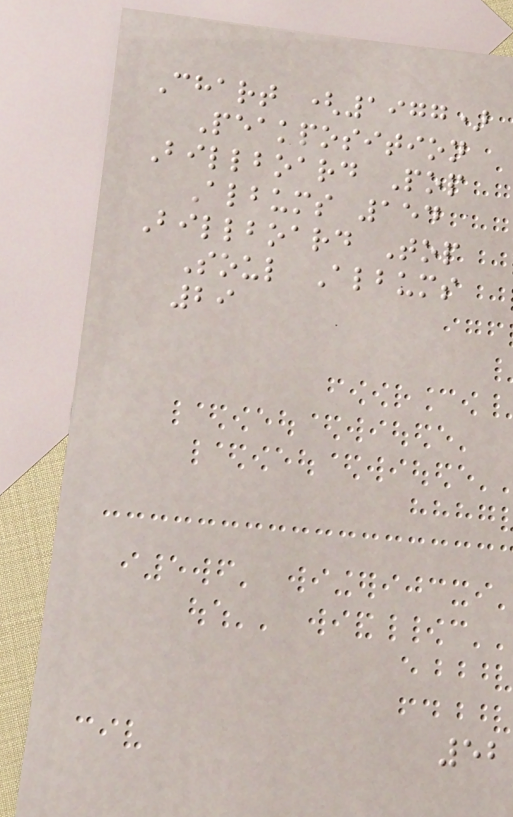Chart (1977)
Peakposition
Billboard Pop
Albums 154
Billboard Top
Soul Albums
29
52
